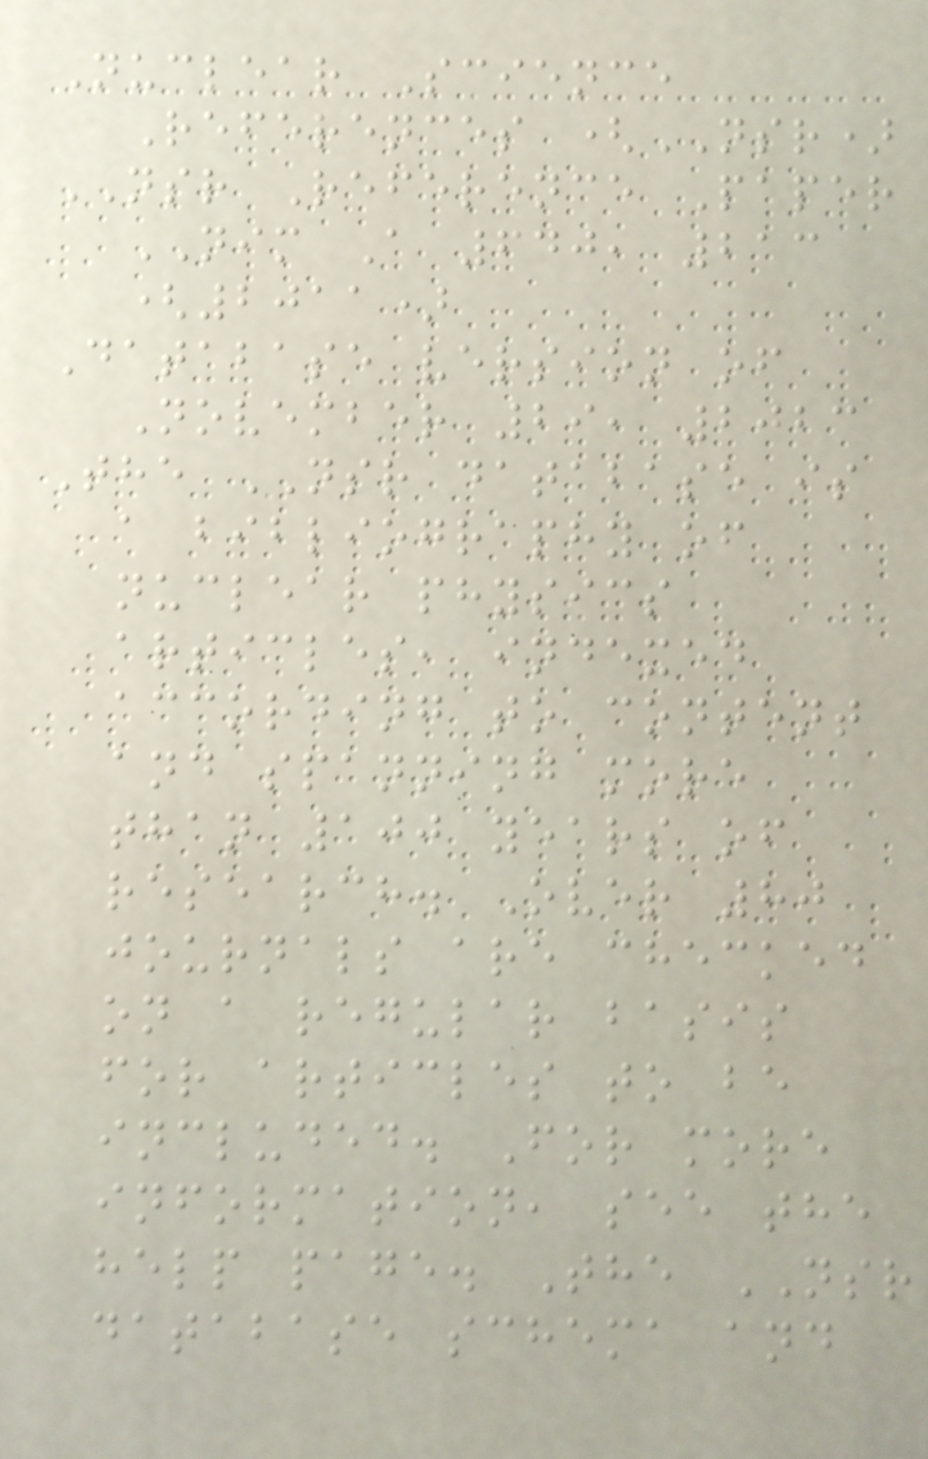Nuclear Science
References (NSR)
NSR Reference Paper
NIM A 640, 213
(2011)
Database version of
November 29, 2023
The NSR database is
a bibliography of
nuclear physics
articles, indexed
according to content
and spanning more
than 100 years of
research. Over 80
journals are checked
on a regular basis
for articles to be
included. For more
information, see the
help page. The NSR
database schema and
